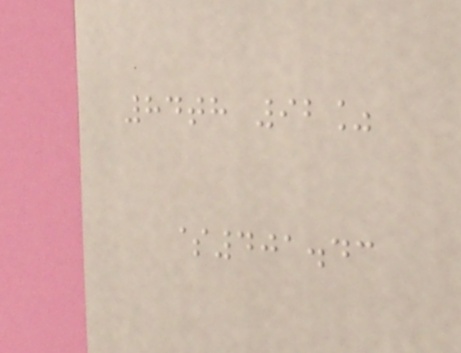84th 92%
$401.43
